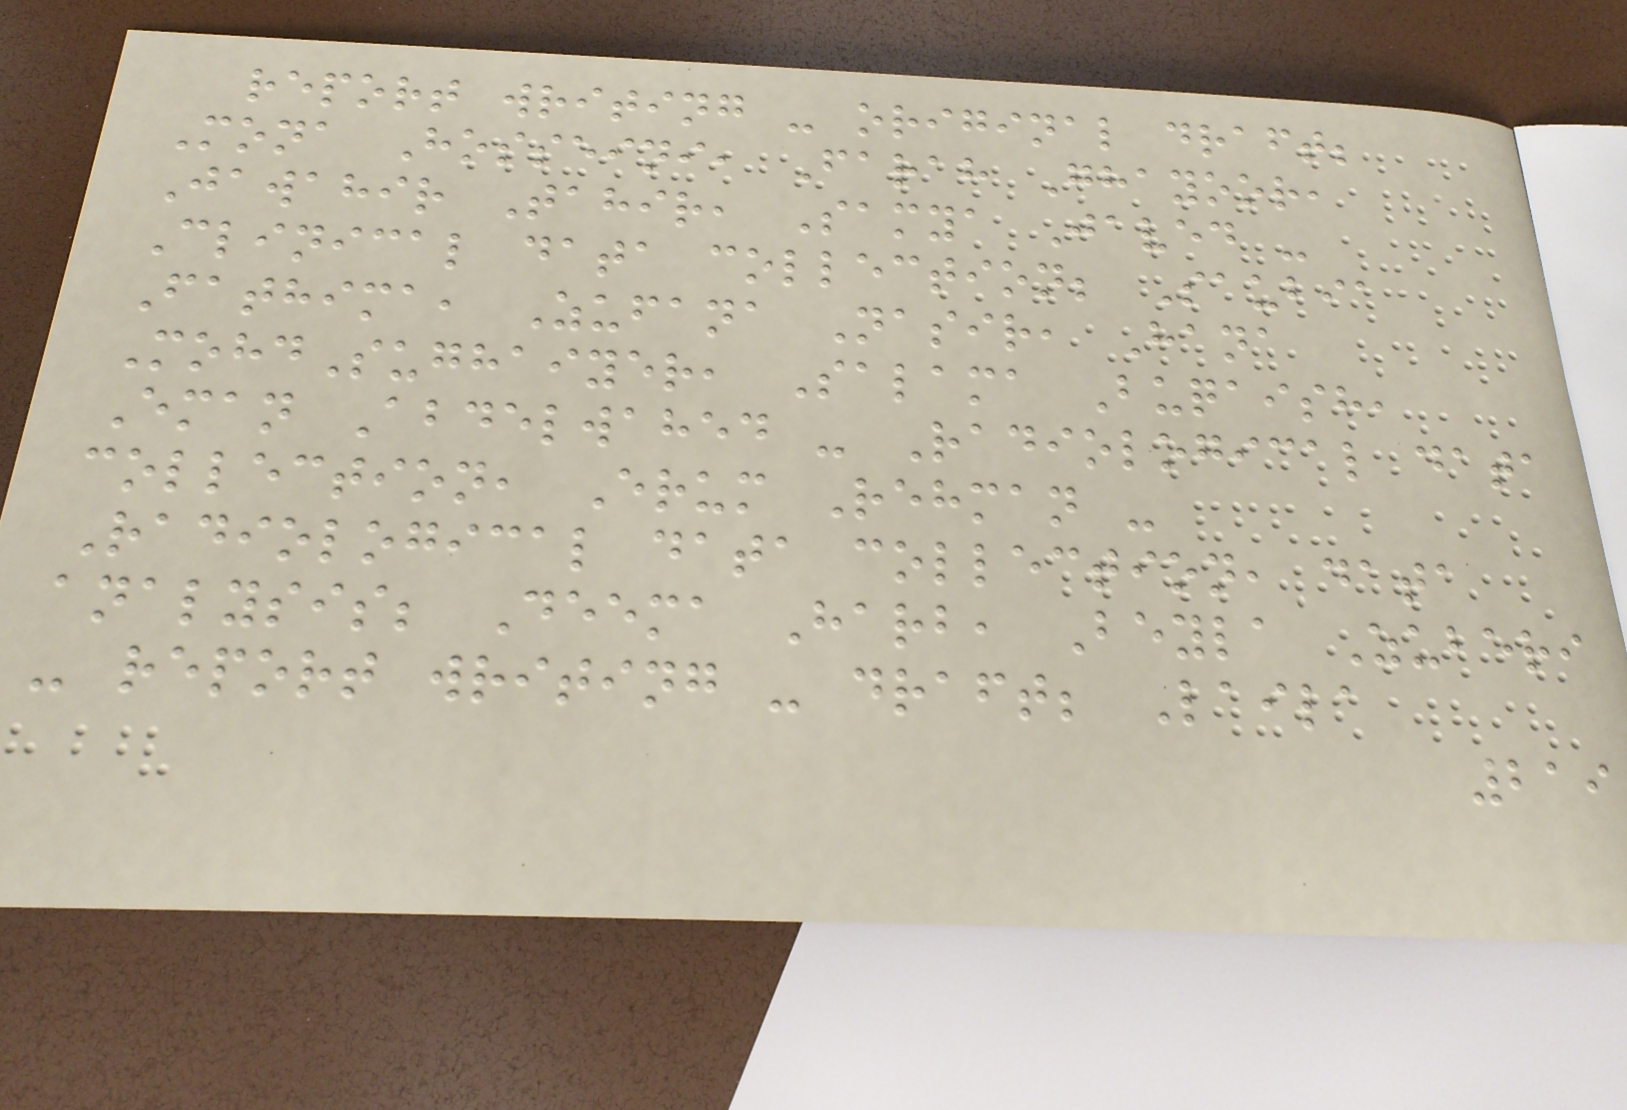report writing - original draft;
Mona Hosseini, Farah Ghayoor,
Jawahir Tahir, Samya Javed -
Clinical data collection; Saubia
Fathima, Zufana Nasir, Hana
MohdSughaiyer, Salama Buqaish,
Eman Abdelwahed - Radiological data
collection, Erum Rehman -
Radiological data collection, data
analysis; Deema Harb, Beyla Zuberi
- report writing - draft; Laila
219
